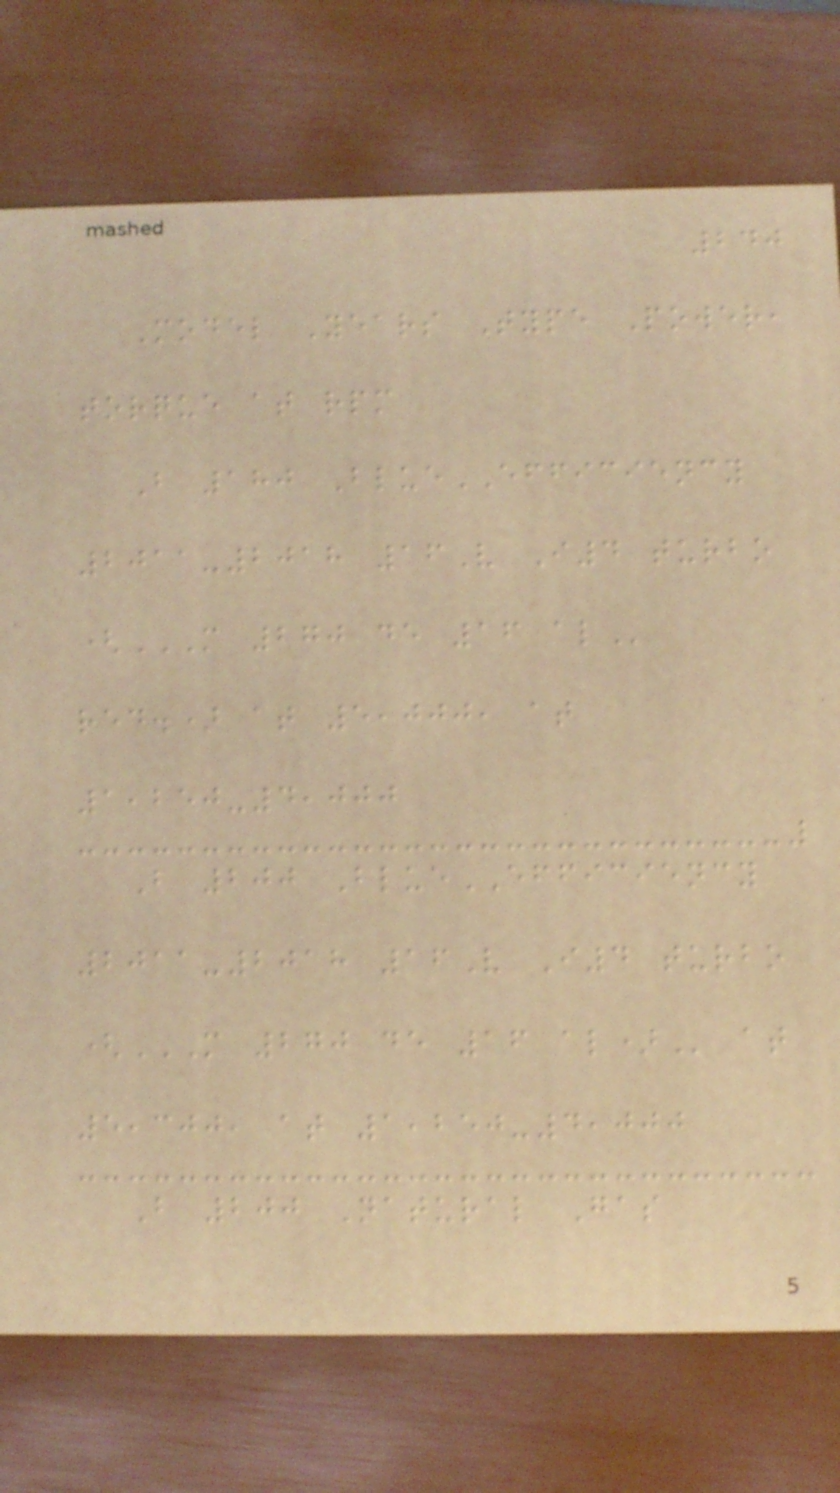240
Model Years Type Power,
torque at rpm
B 180 BlueEFFICIENCY
2011-2018 16V I4 turbo
(M 270 DE 16 AL
red.) at 5,000, at
1,250-4,000
B 200 BlueEFFICIENCY
2011-2018 16V I4 turbo
(M 270 DE 16 AL) at
5,300, at 1,250-4,000
B 200 Natural Gas
